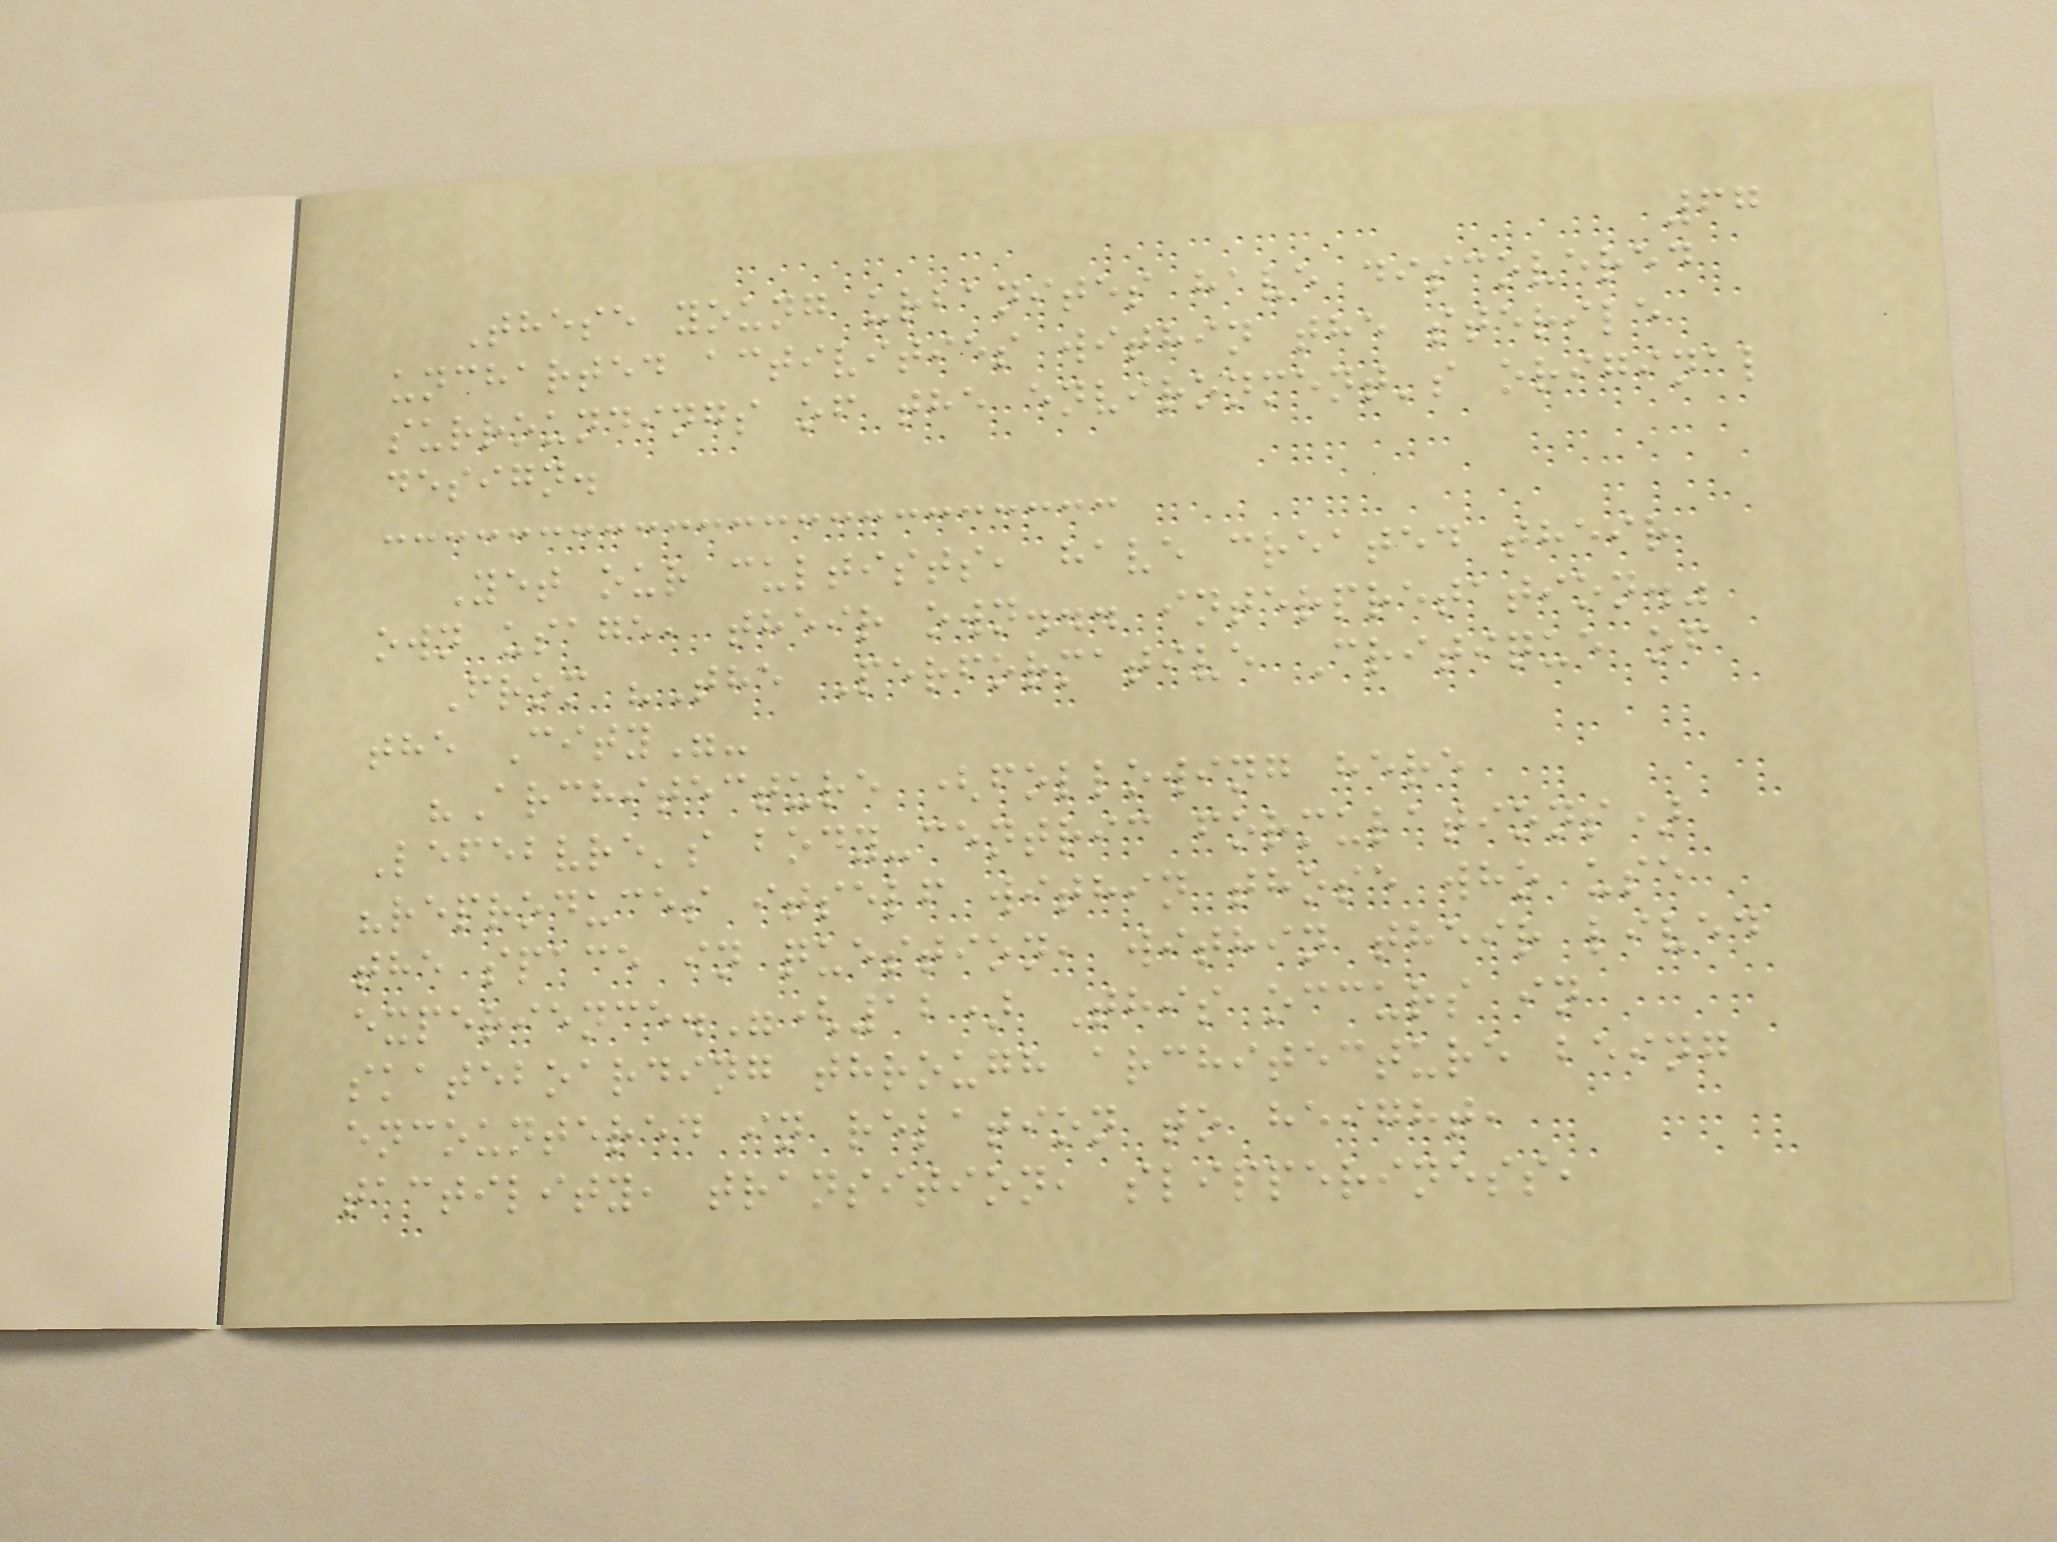67
These young urbanites have discovered
uncharted activities within the sterile
surroundings of the environment's original
design.
Yet our cultists, have created their
own usage, their own... interpretation."
From "The Performative Critique of
the City"-
"Architecture (following here
Lefebvre's body-centric formulations)
"reproduces itself within those who use
the space in question, within their lived
experience."(12) This occurs in
skateboarding through architecture being
encountered in relation to height,
tactility, transition, slipperiness,
